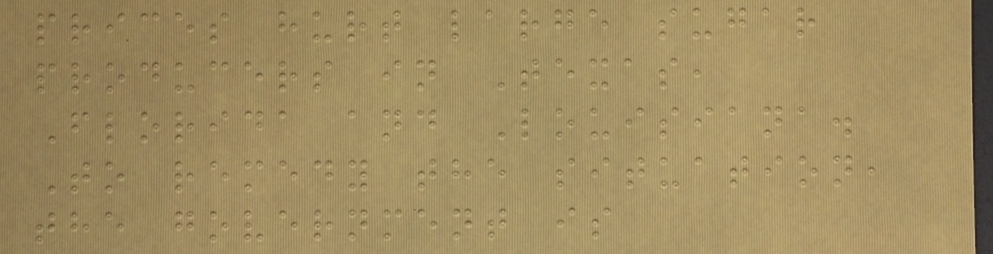prices hurt large sugar
producers in Texas,
Florida and Louisiana.
To remedy the situation,
the government is
